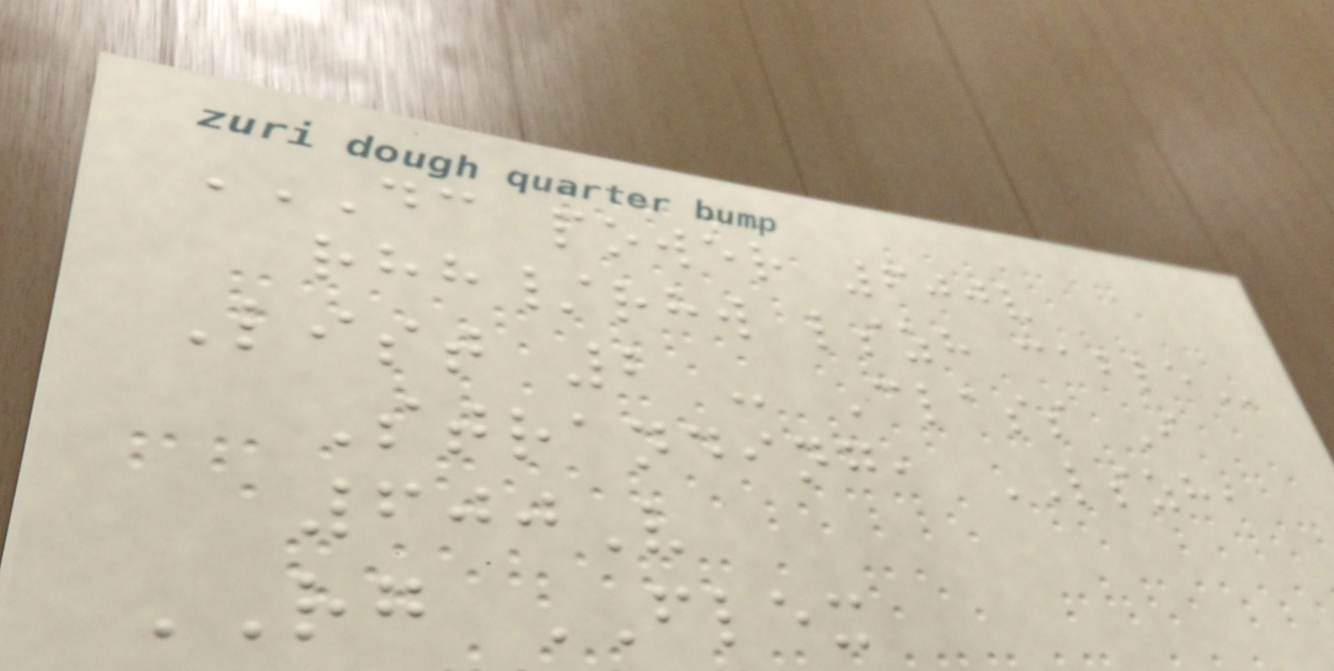DC POWER 600V
RHH/RHW LSZH CABLE
List 2 - Class I
Stranding, LSZH,
600V
RG FLEX
